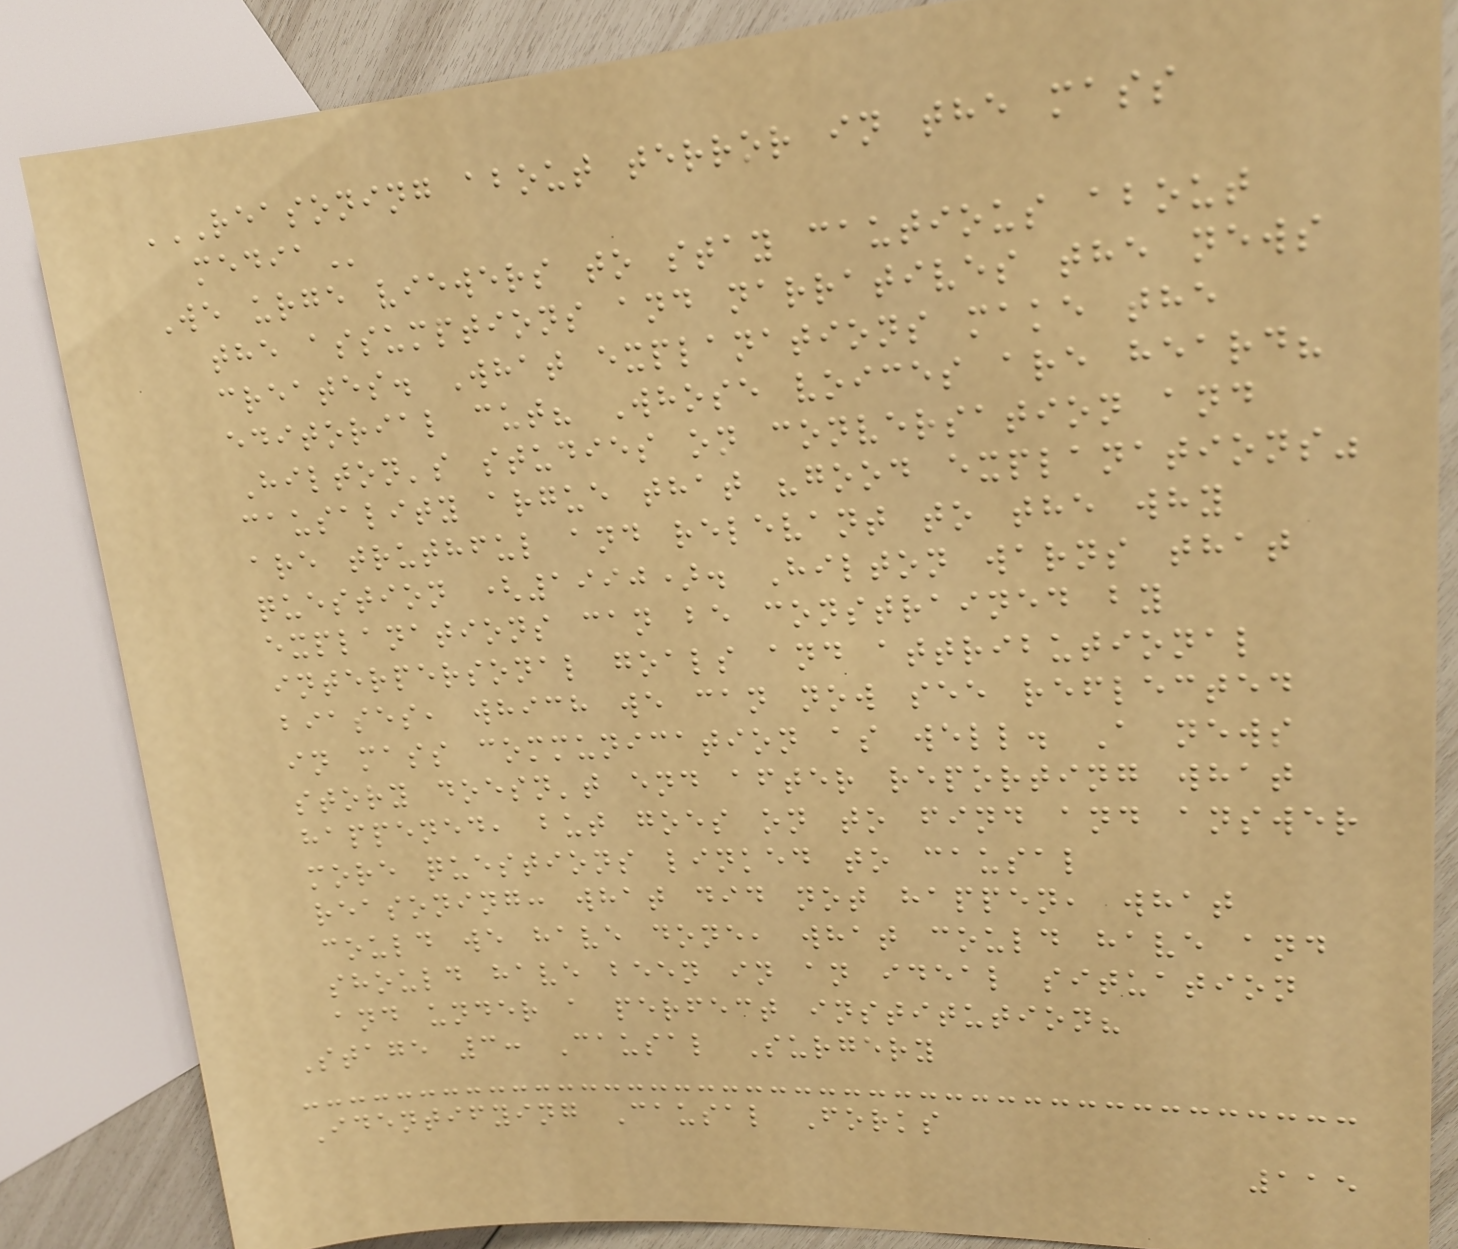REASONING ABOUT TERROR IN THE MASS
MEDIA
We urge viewers to stay cautious about
the assumptions and narratives the news
creates. What explanations make the
editorial cut? Whose voices are heard?
Hilton's studies on conversation and
causality argue that "good explanations"
are truthful and relevant to the why
question (1990). Hilton warns that
explanations can be constrained by
interpersonal goals and attributional
biases, which we can now see reflected
in mass communication as well. A news
story doesn't end after reporting what
happened, but goes on to find and answer
more questions linked to causal
reasoning: what did not happen, what
could we have done, what could have and
should have been in an ideal situation
and under a perfect institution?
Stage 3: Causal Surgery
Identifying Causal Forks
115
